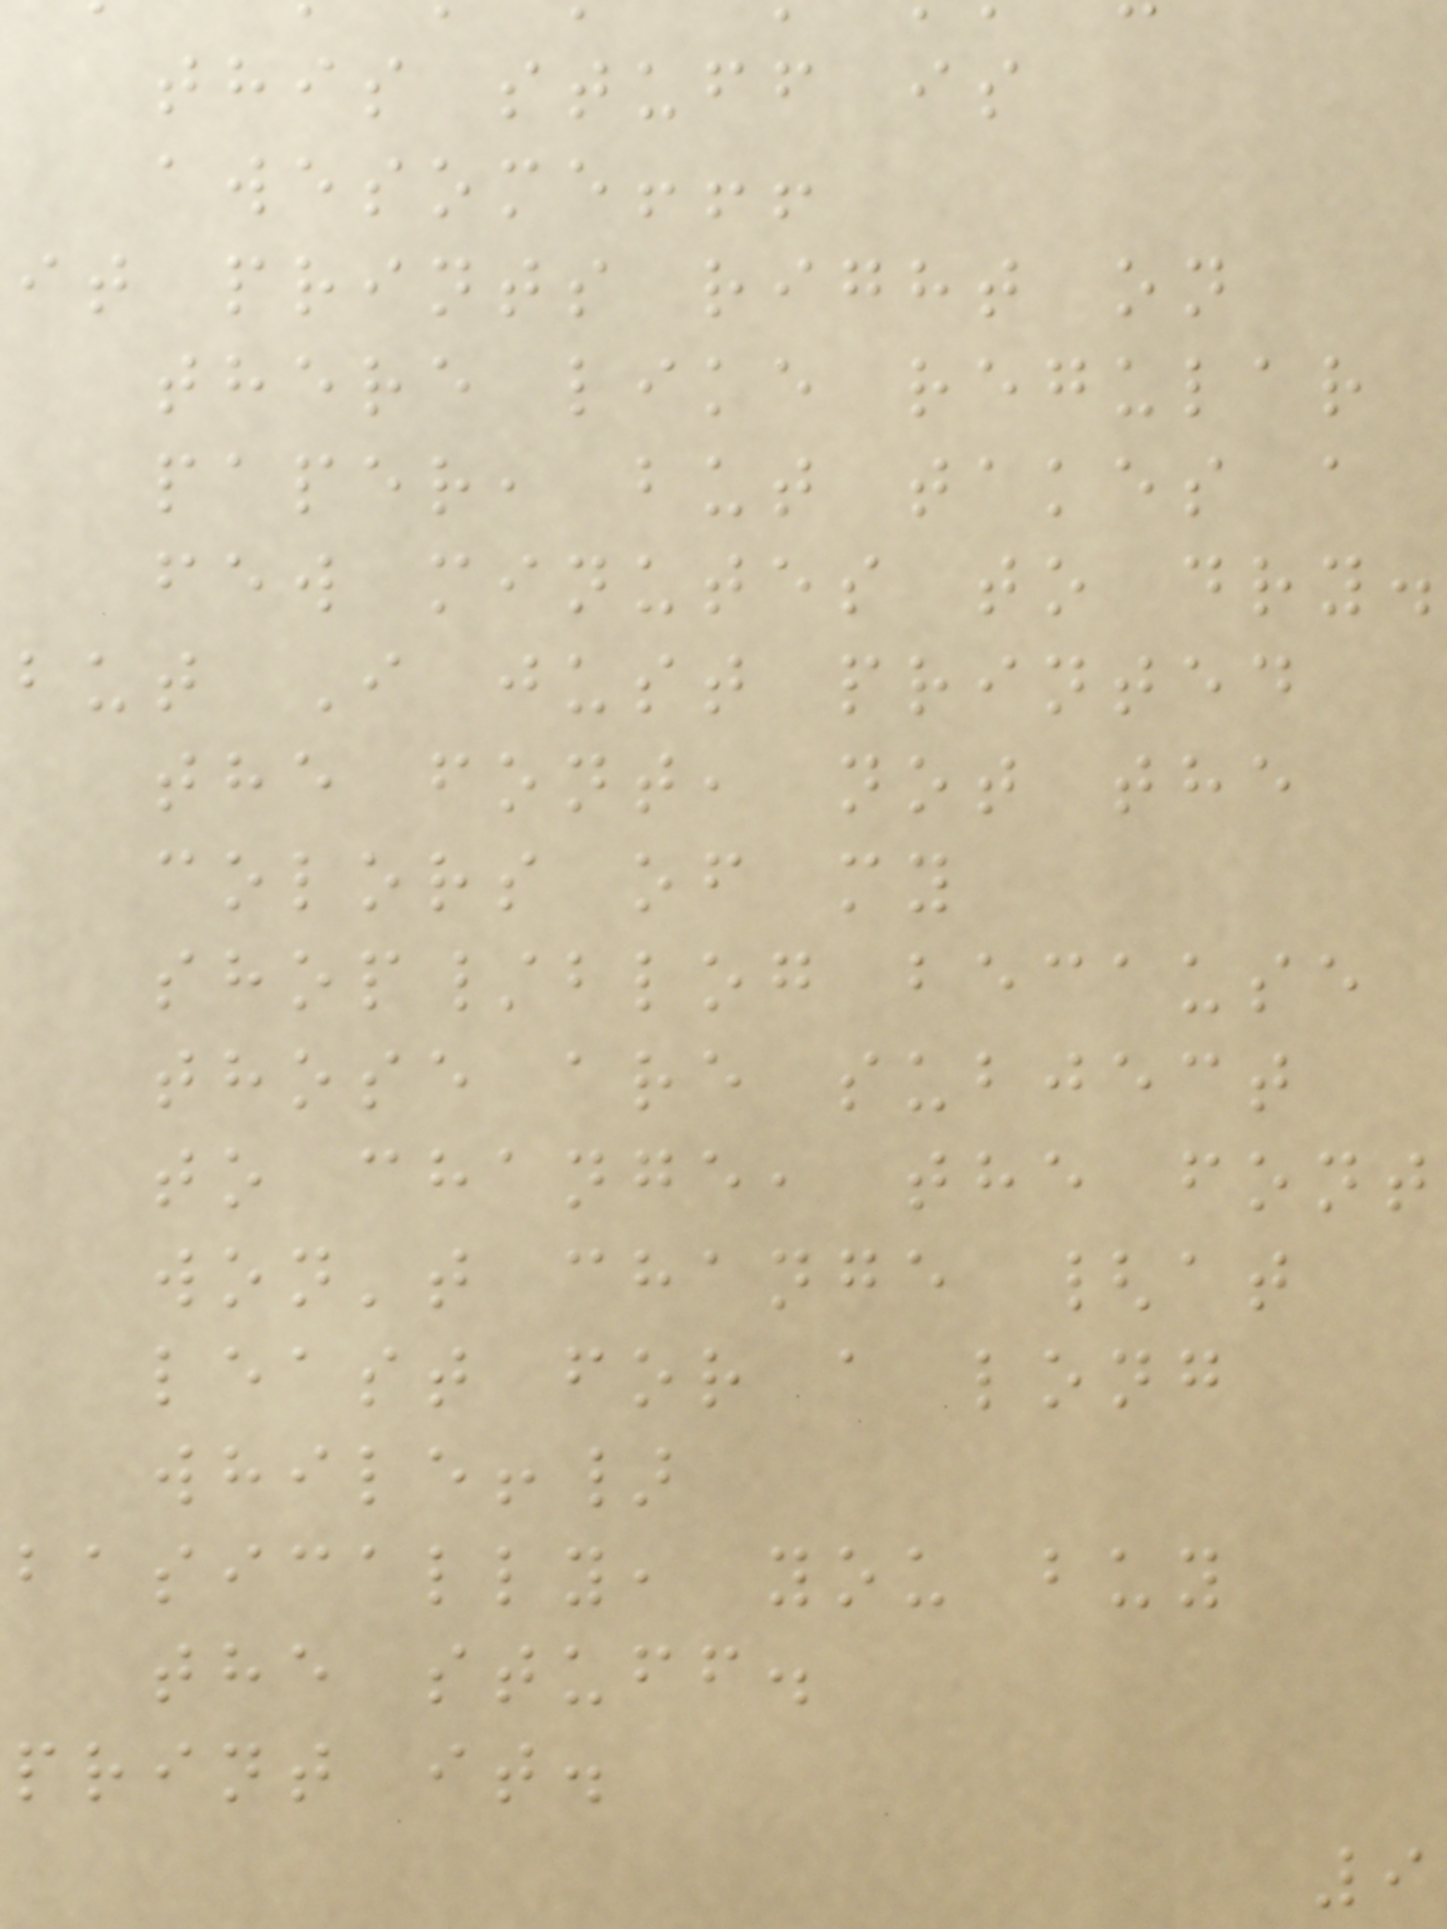this stuff is
awesome!!!
it prints right on
there like regular
paper, but takes a
few minutes to dry.
but I just printed
the font, not the
colors of my
shop/blog because
those are subject
to change, the font
won't change {at
least for a long
while!}
basically, you buy
the stuff.
print it.
9
